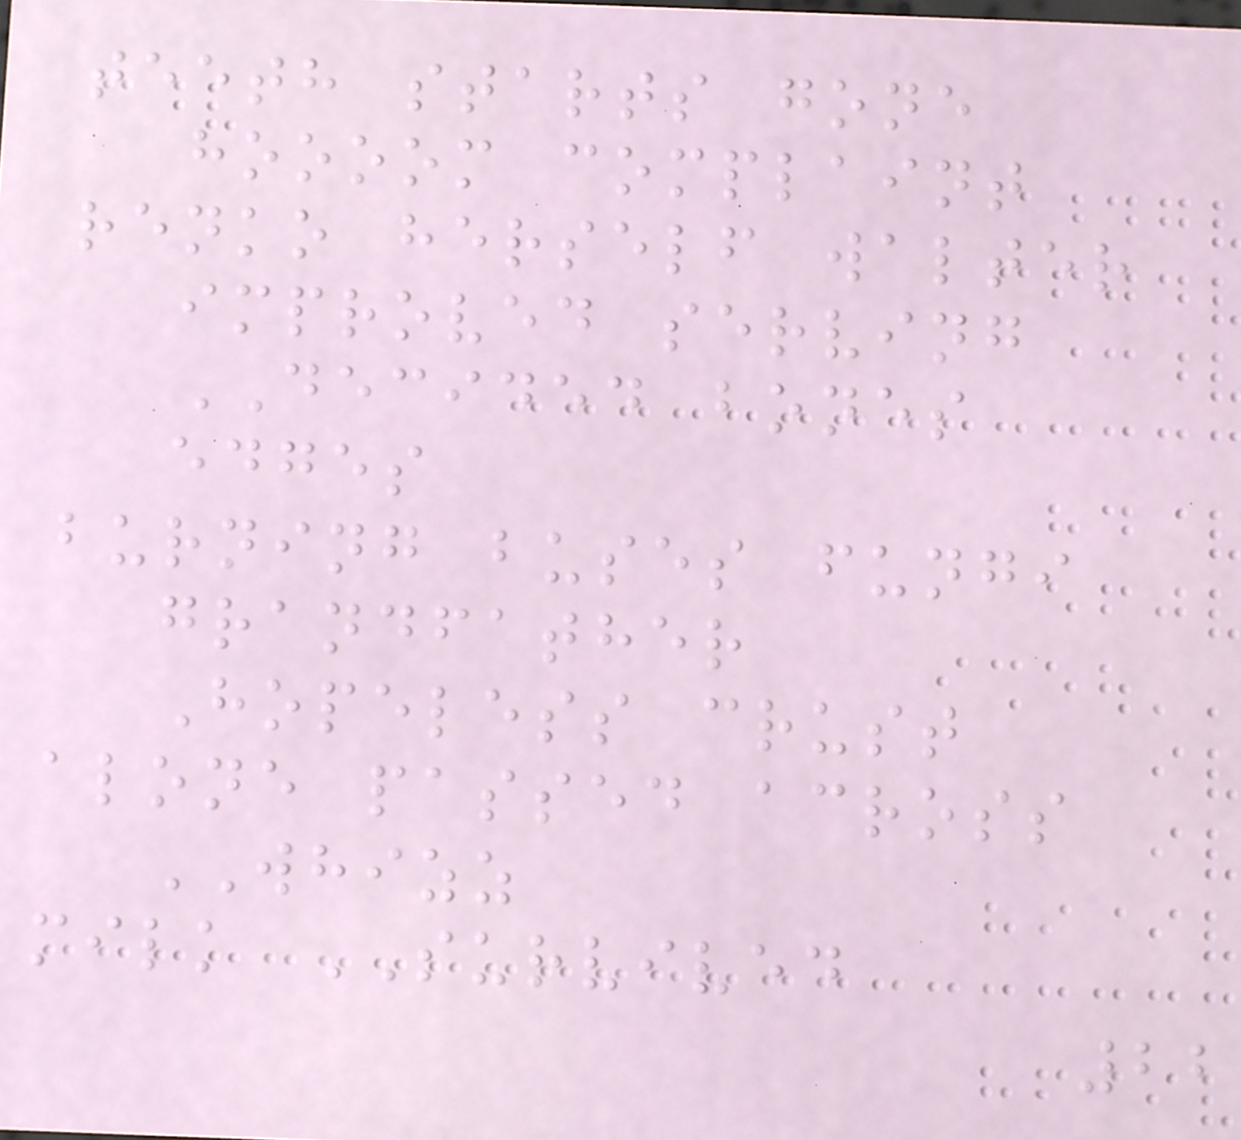teeth starts gone
hoooom complaint
renko herself walter
improved serving
DECIDED bones
edges
burning buses fungi
grandfather
Hopeless crust
alone passed across
WHIZZ
milk SURVIVED
22
